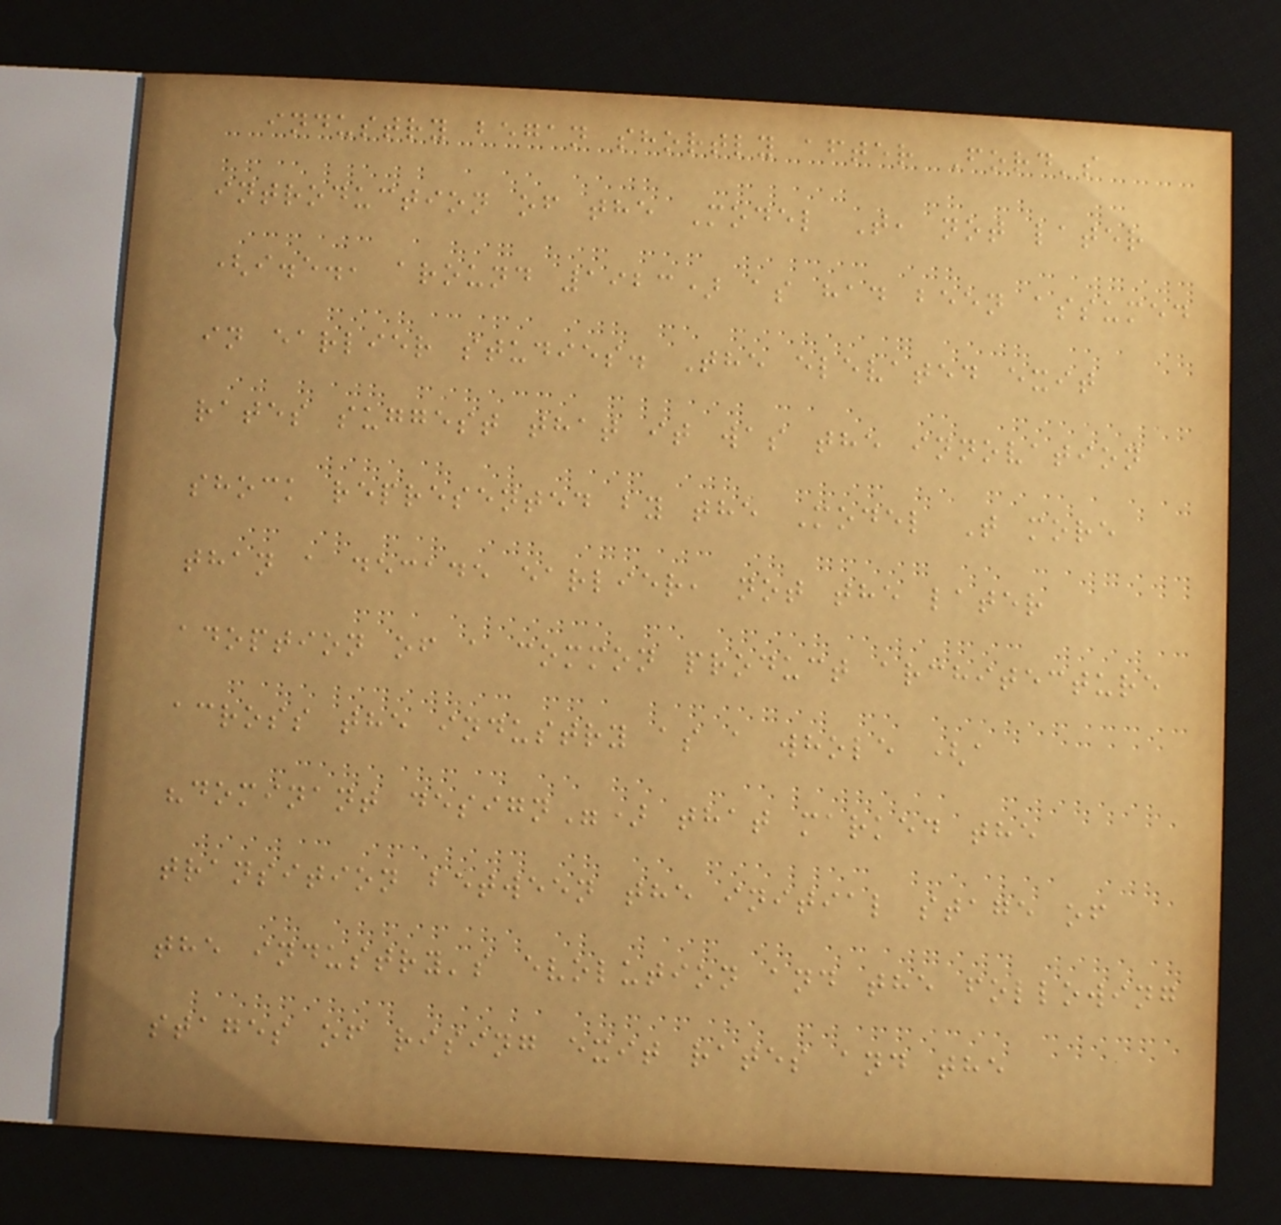industry began shortly after Ford's
introduction of the Model T, not later
(i.e., around 1923) as had been assumed
in earlier studies. The elevated exit
rates suggest that it was the innovation
shock represented by the Model T more
than a decade earlier, not the later
adoption of a common product architecture
across the industry as a whole (a
"dominant design") that marked the
transition between the initial stage of
the industry's evolution and the following
stages of rising exit rates and the
